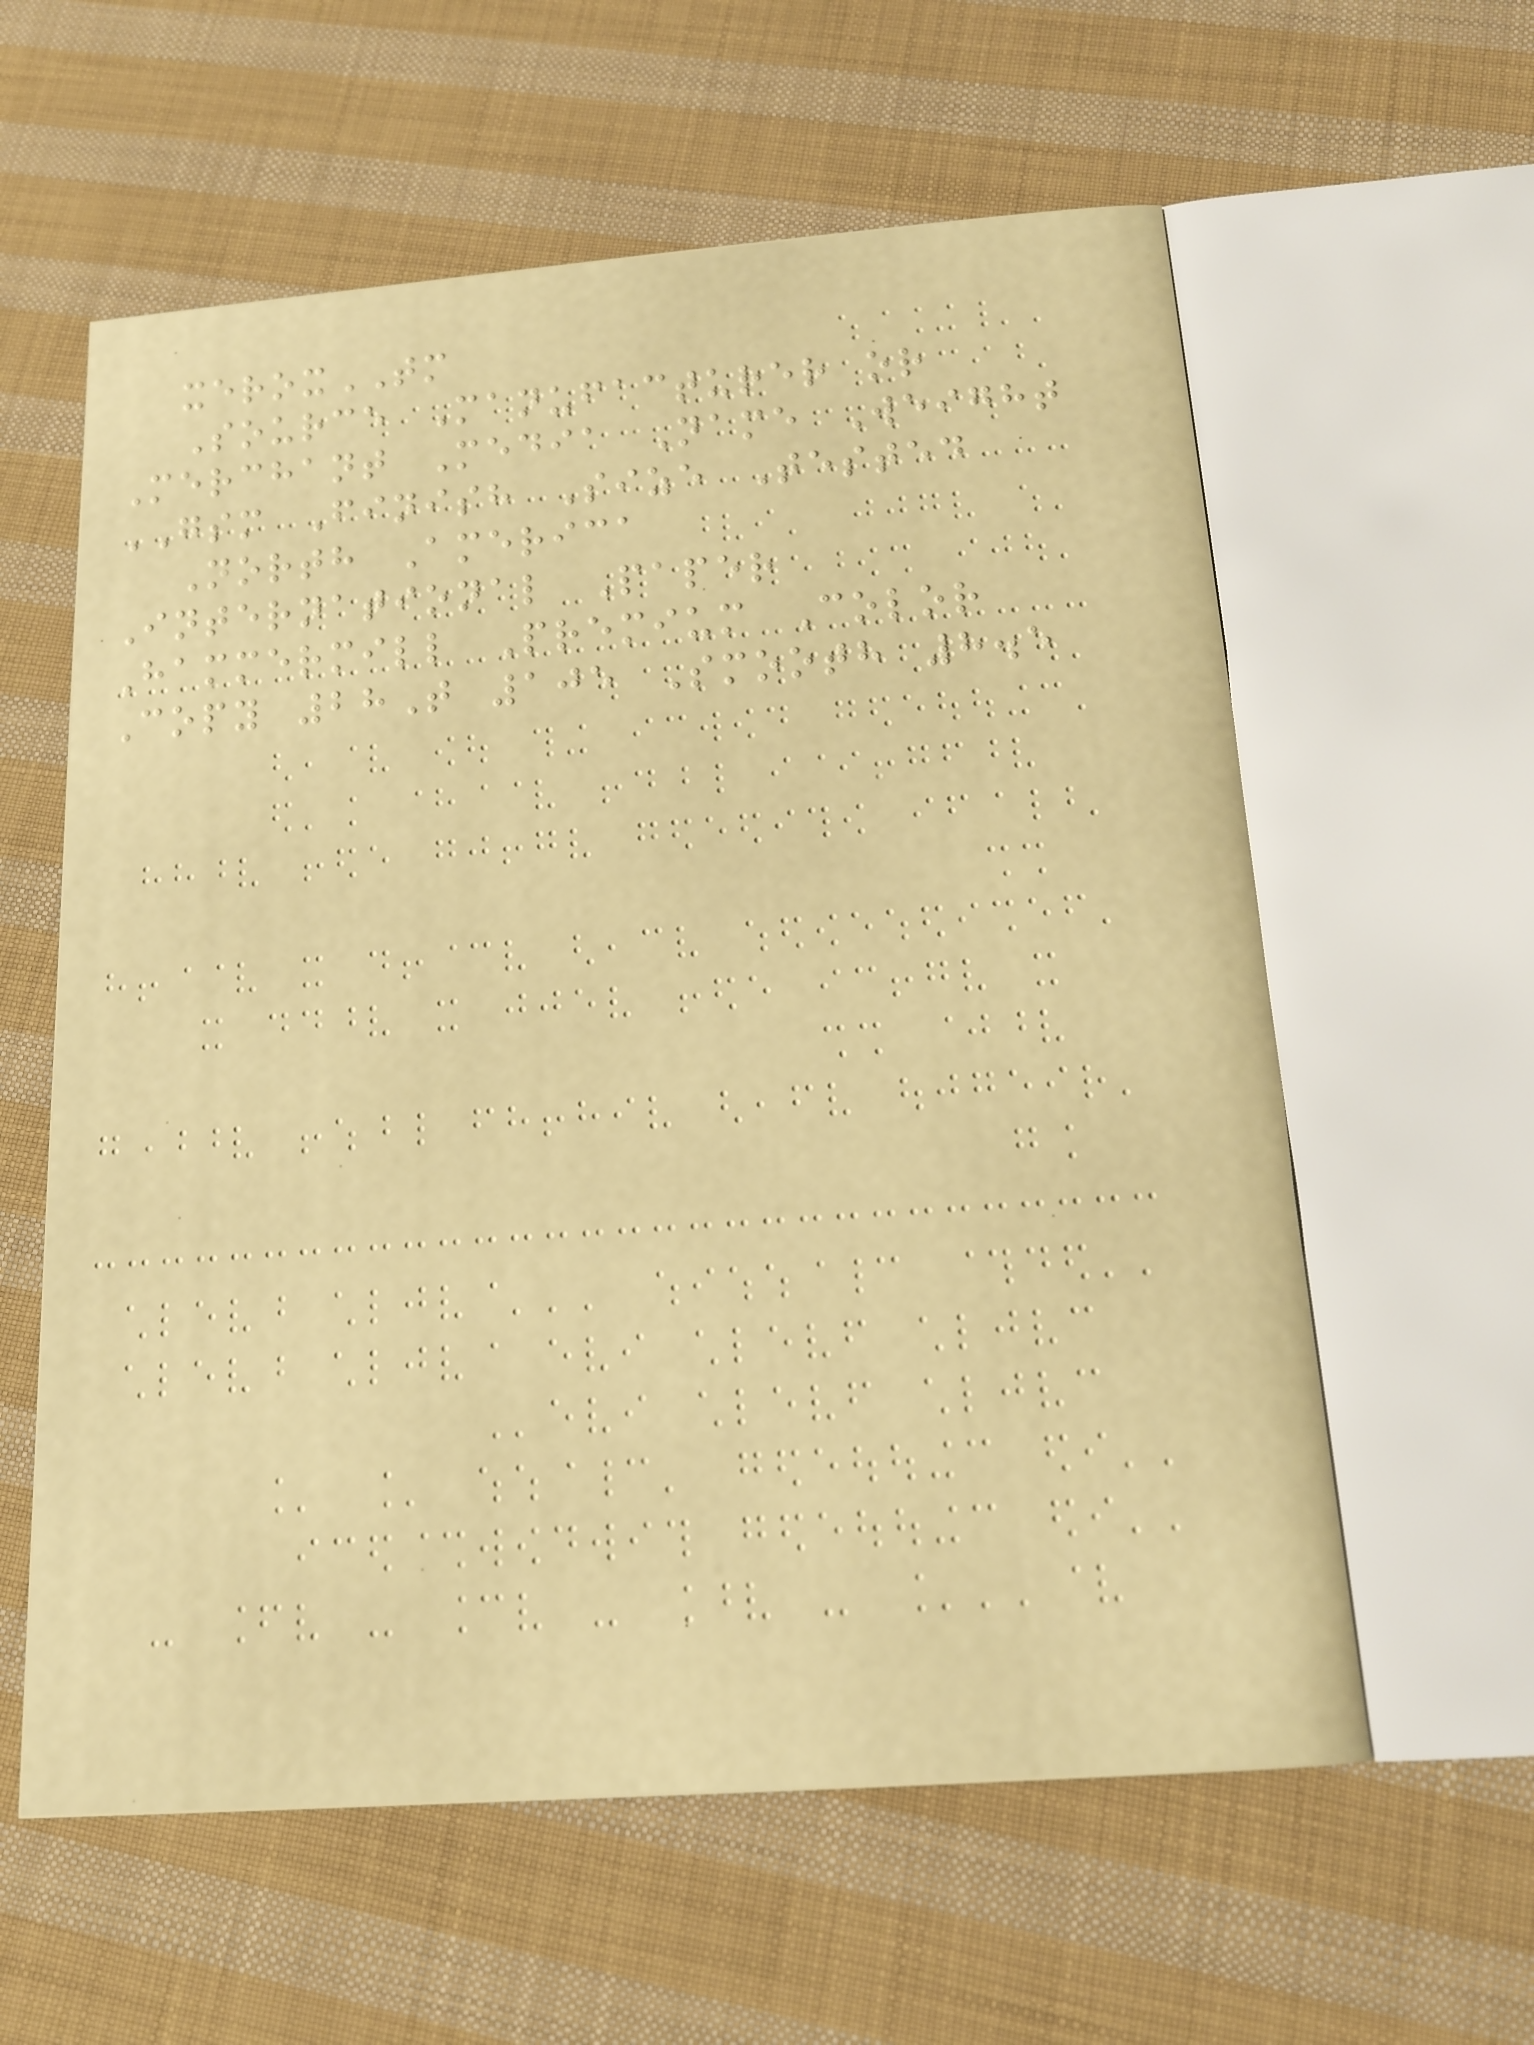xeroxTM
Source Manufacturer or
Merchant Media Name Weight
GSM Finish Size Tested
North America
International Paper
Hammermill Premium Color
Copy 28T 105 Smooth 8.5
